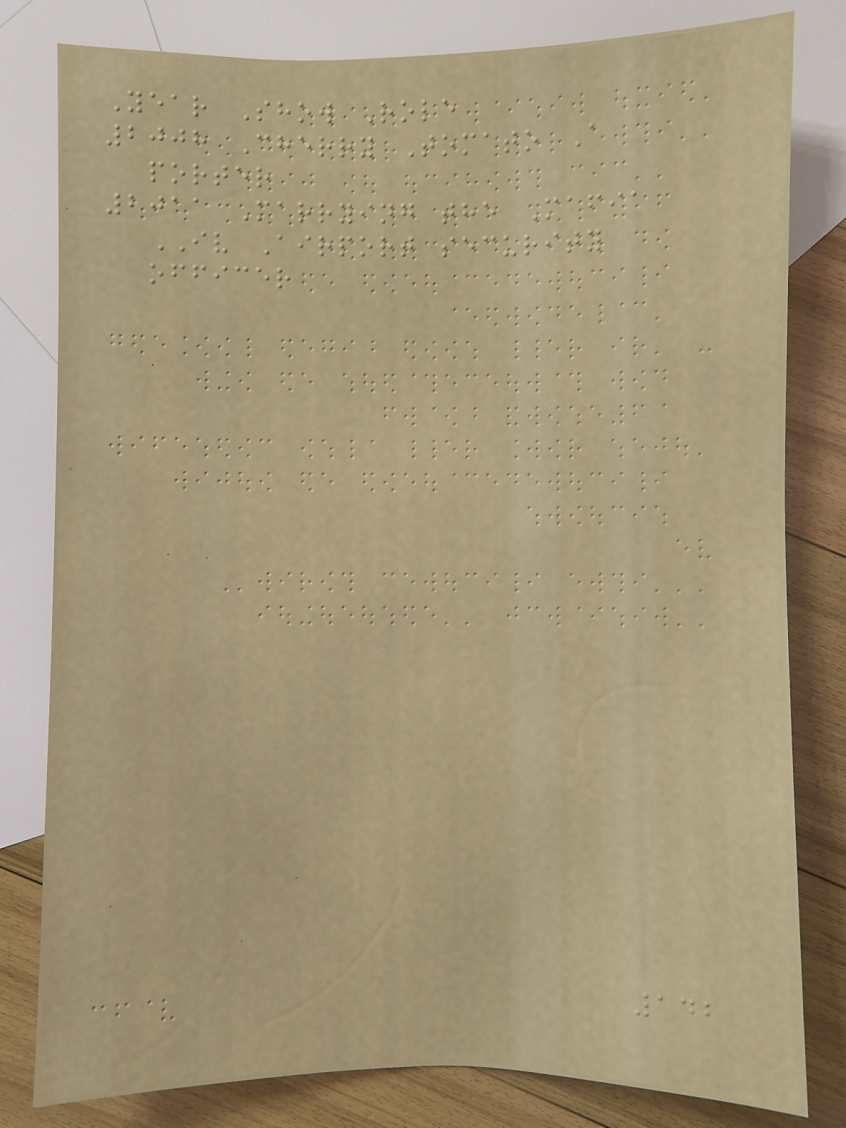Year Show Role
2008 Cherry Tomato A
porter
2011 Marrying the Mafia
IV Airport security
officer
142
